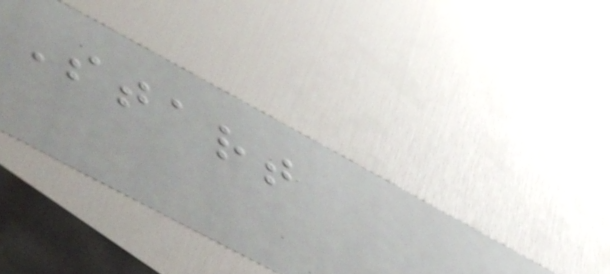Start
